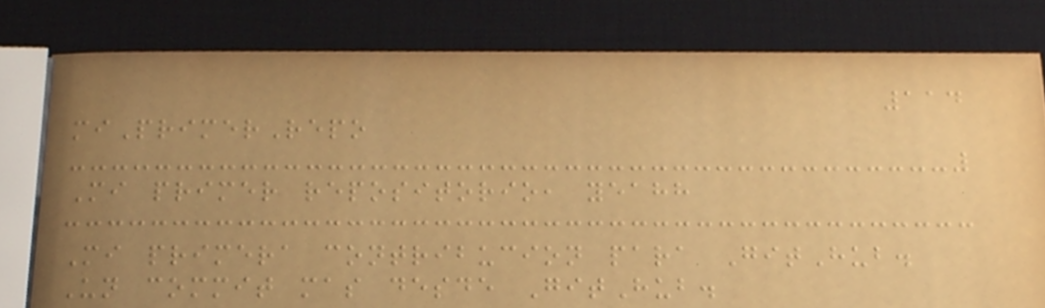114
miPrimerRepo
Mi primer repositorio, yeahh
Mi primera contribucion para GitHub.
Un commit mas desde GitHub.
